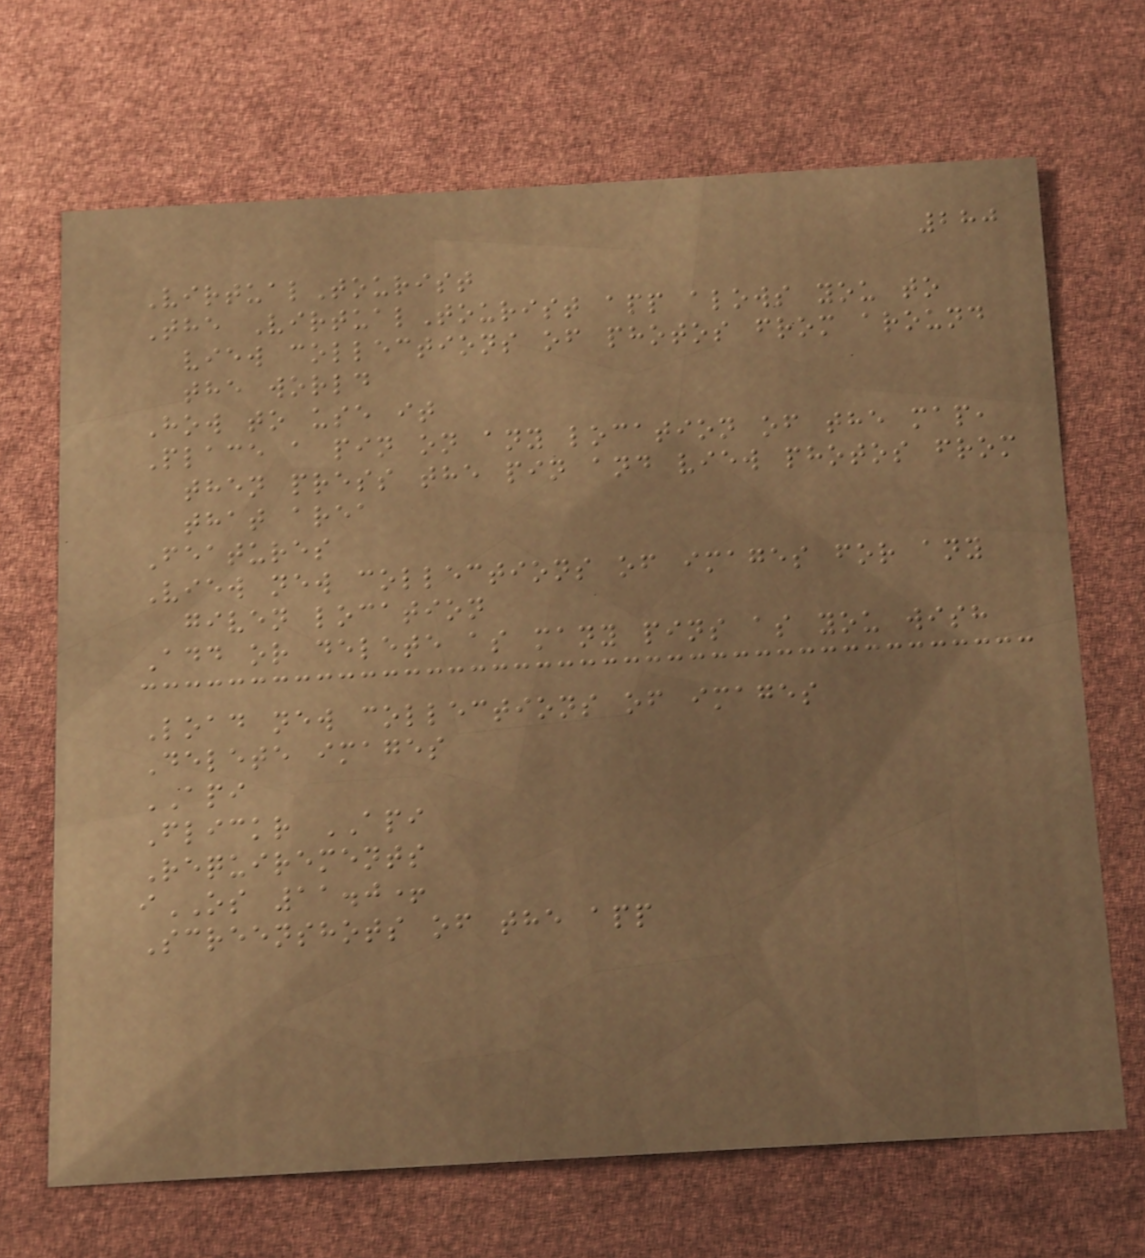280
VirtualTourist
The VirtualTourist app alows you to
view collections of photos from around
the world
How to use it
Place a pin on any location of the map,
then press the pin and view photos from
that area
Features
View new collections of images for any
given location
Add or delete as many pins as you wish
Load new collections of images
Delete images
API
Flickr API
Requirements
iOS 11.0+
Screenshots of the app
